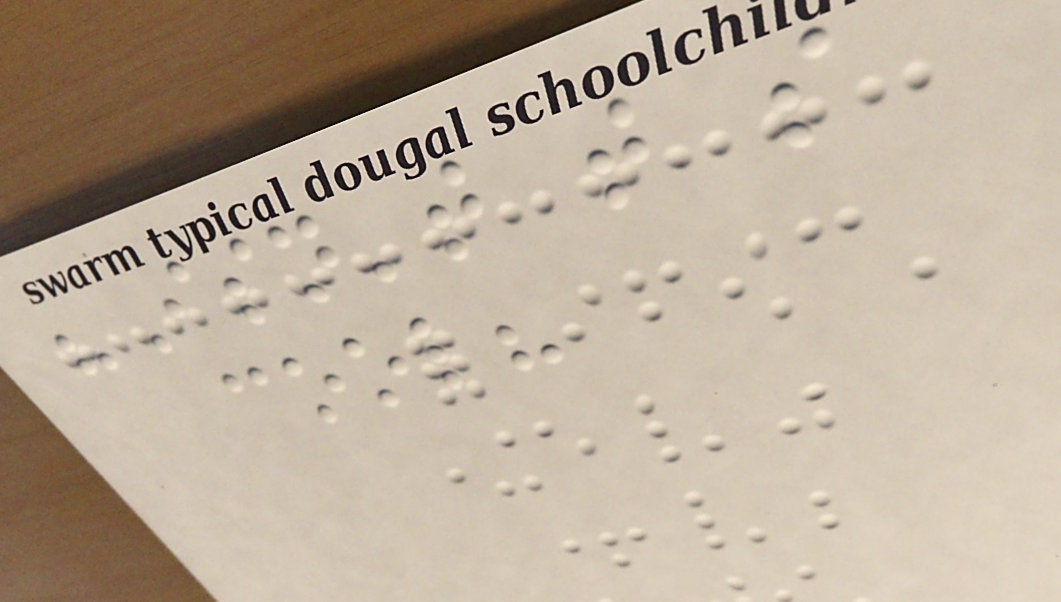"Isn't that so
cool?
